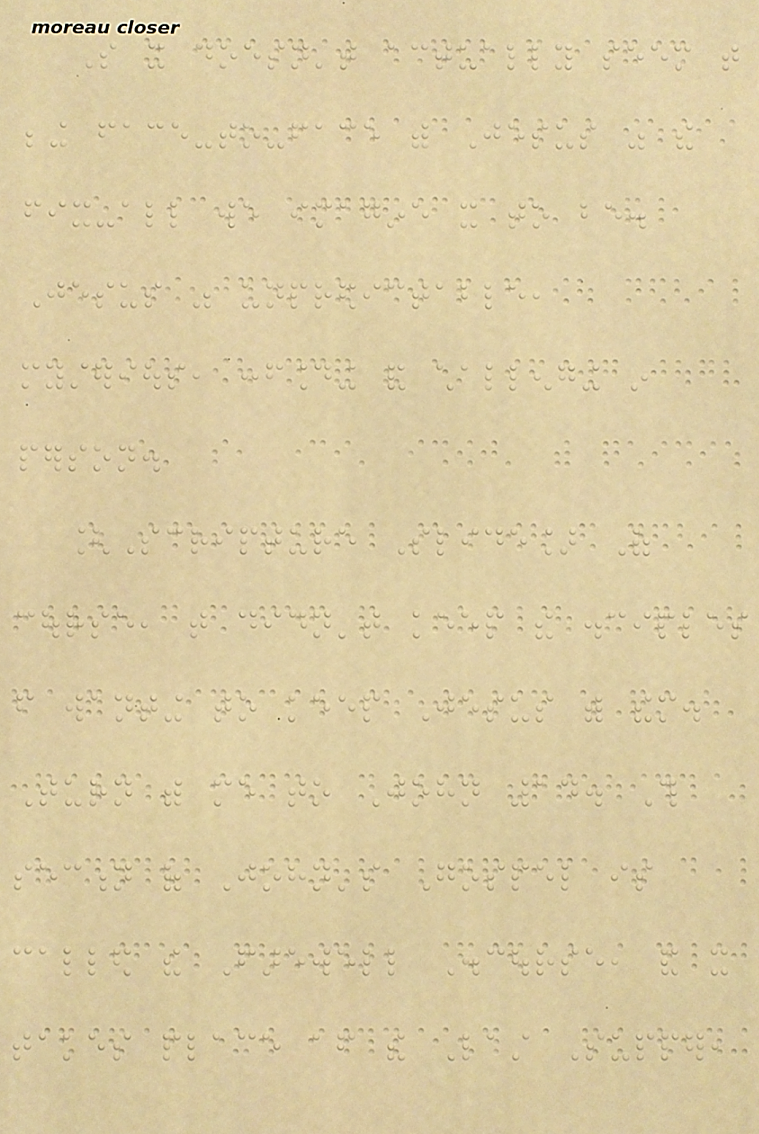So it doesn't actually seem that
being face-to-face with Jesus was the
fix-all we imagine it to be.
Jesus was unpredictable,
mysterious, confounding and challenging in
person.
[Scripture Slide] Of
course, that didn't keep the disciples
from wanting to keep Jesus with them.
Turn with me to John 14. This
section of John's Gospel is
called the Farewell Discourse, and it
takes place after the Last Supper,
